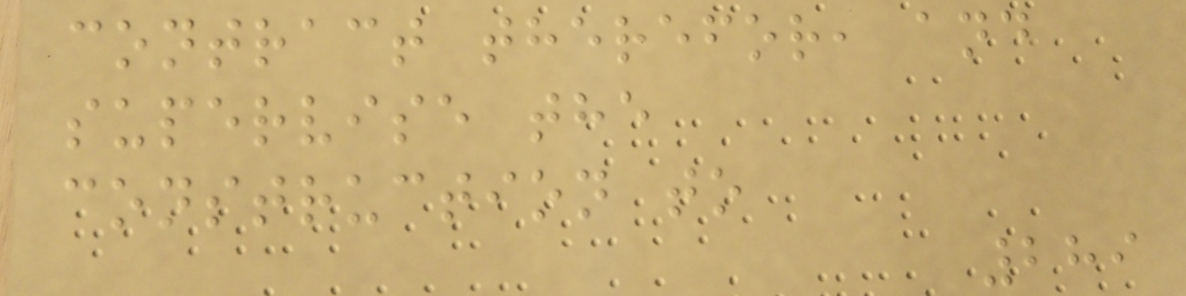contract therefor, and
supervise the
construction to
289
